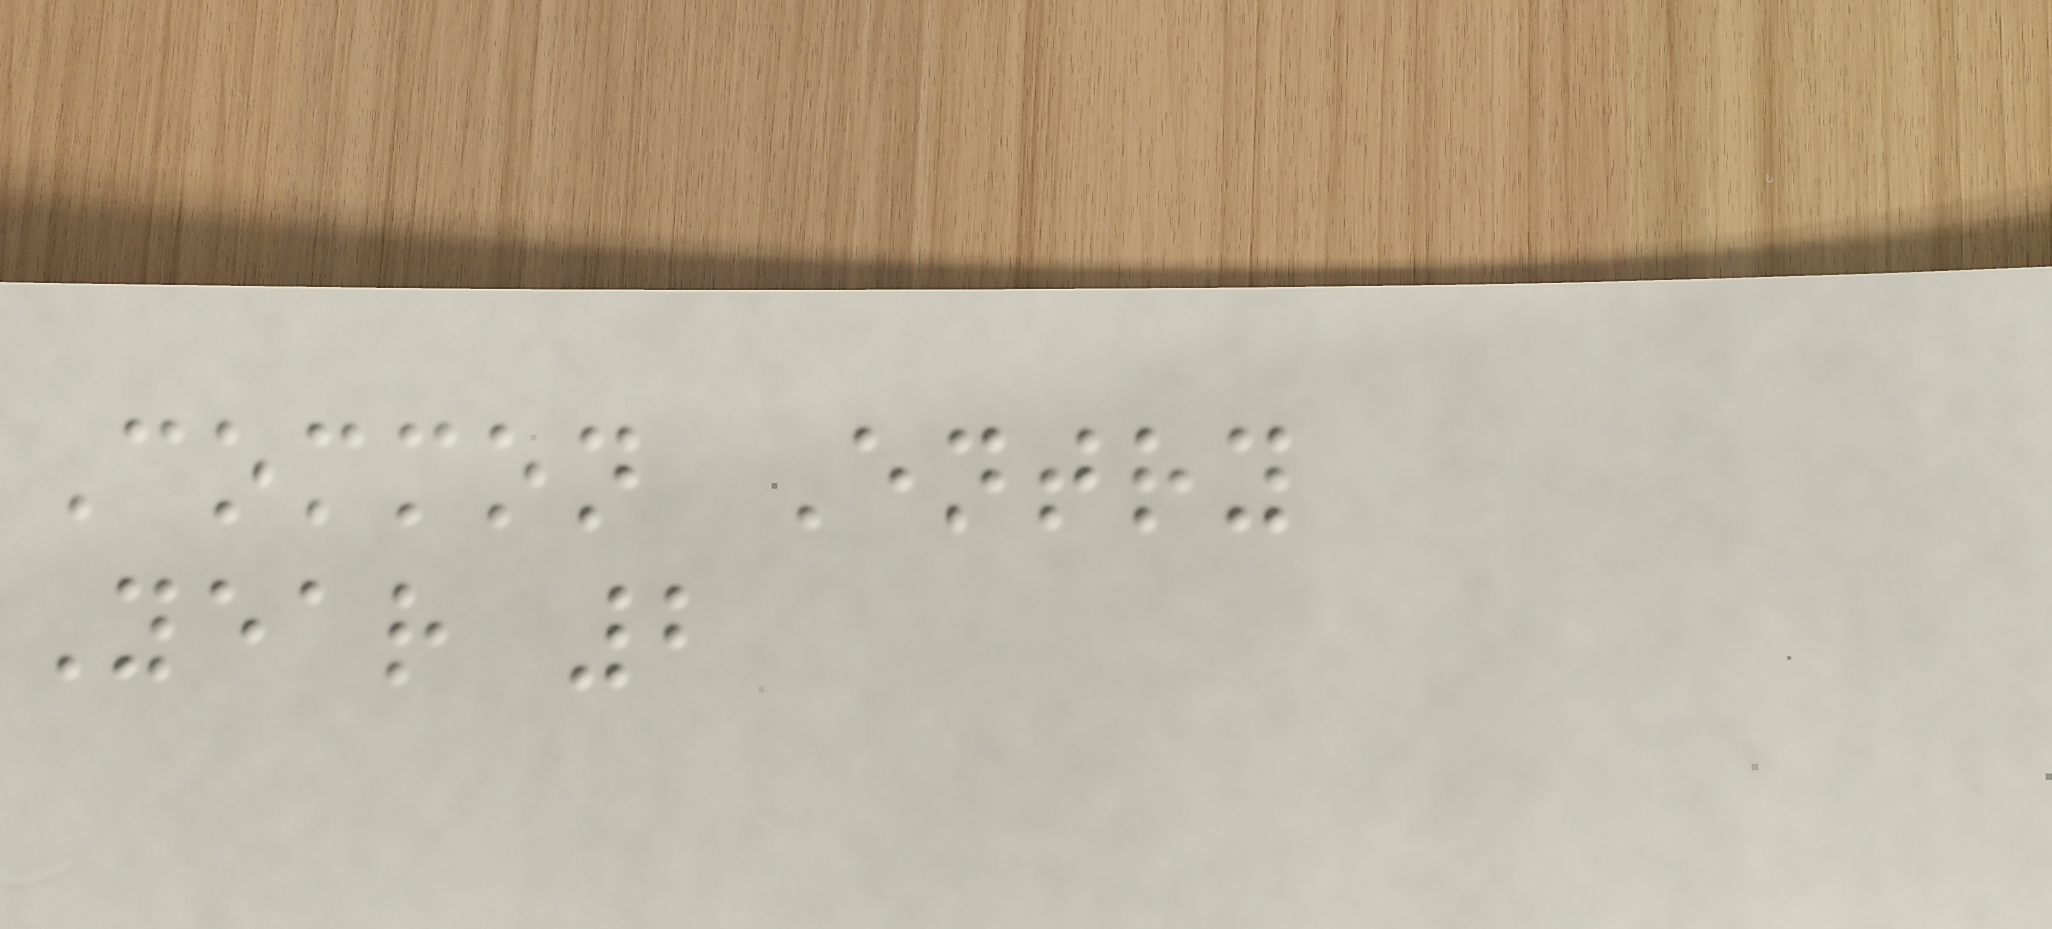Common Entry
Year 2
